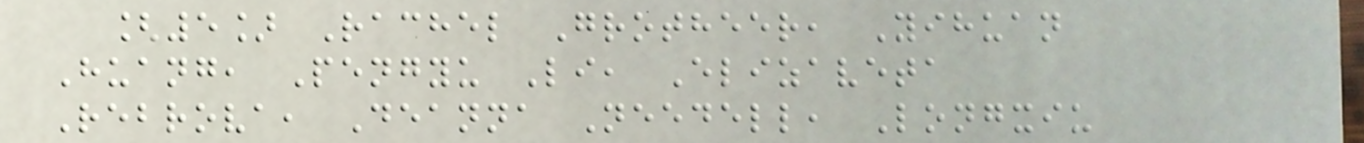[5] Rachel Grotheer, Yihuan
Huang, Pengyu Li, Elizaveta
Rebrova, Deanna Needell, Longxiu
